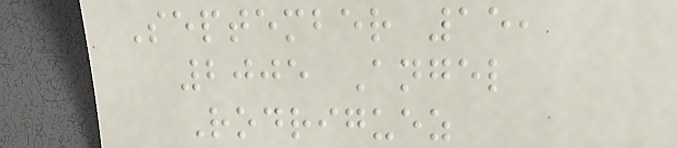September 15,
2005 Angel
Rodriguez
